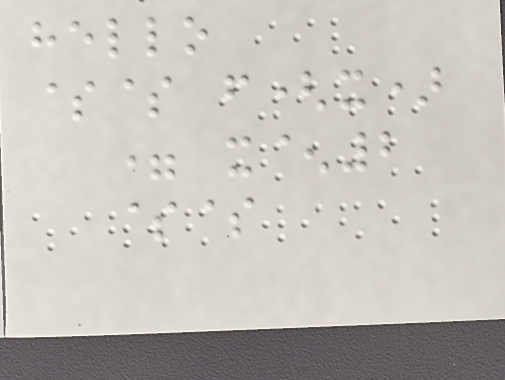hello
$$ f(x)
= x^2
$$
